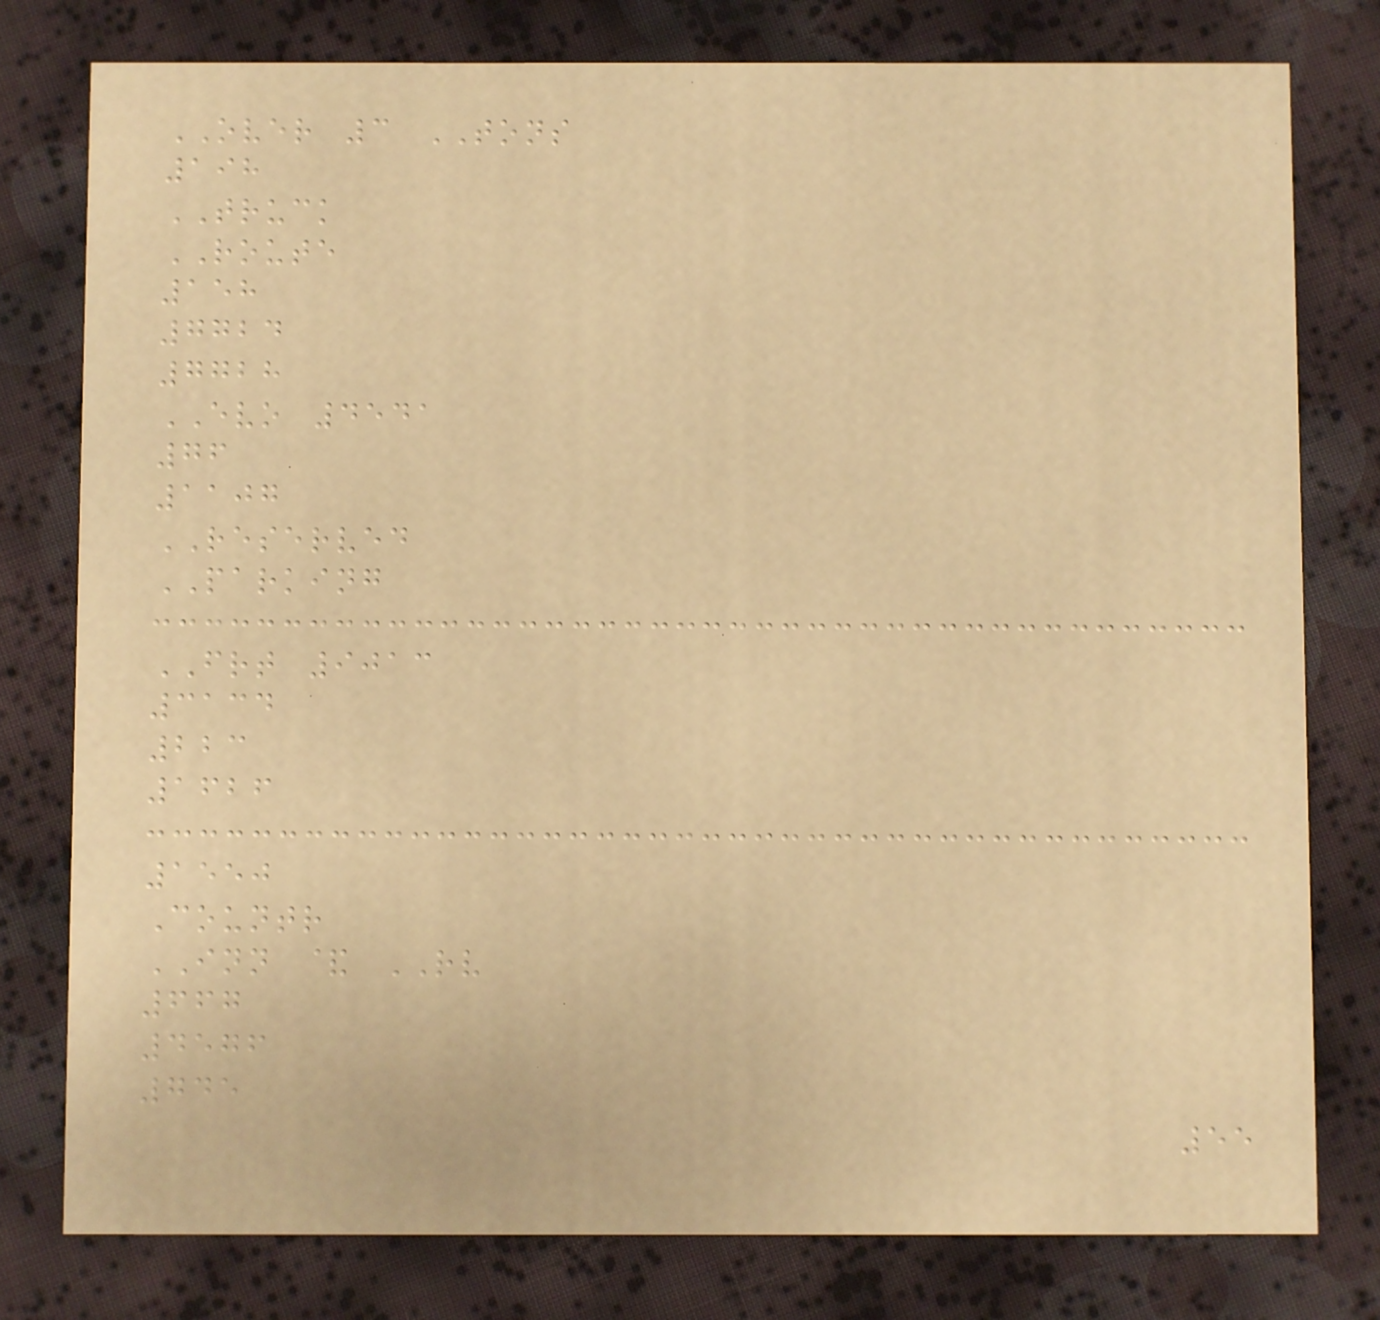OVER 3 TONS
198
TRUCK
ROUTE
158
7724
7728
EVO 4541
76
1107
RESERVED
PARKING
FRT 9013
3134
223
1626
1550
Countr
INN & RV
667
4576
745
55
